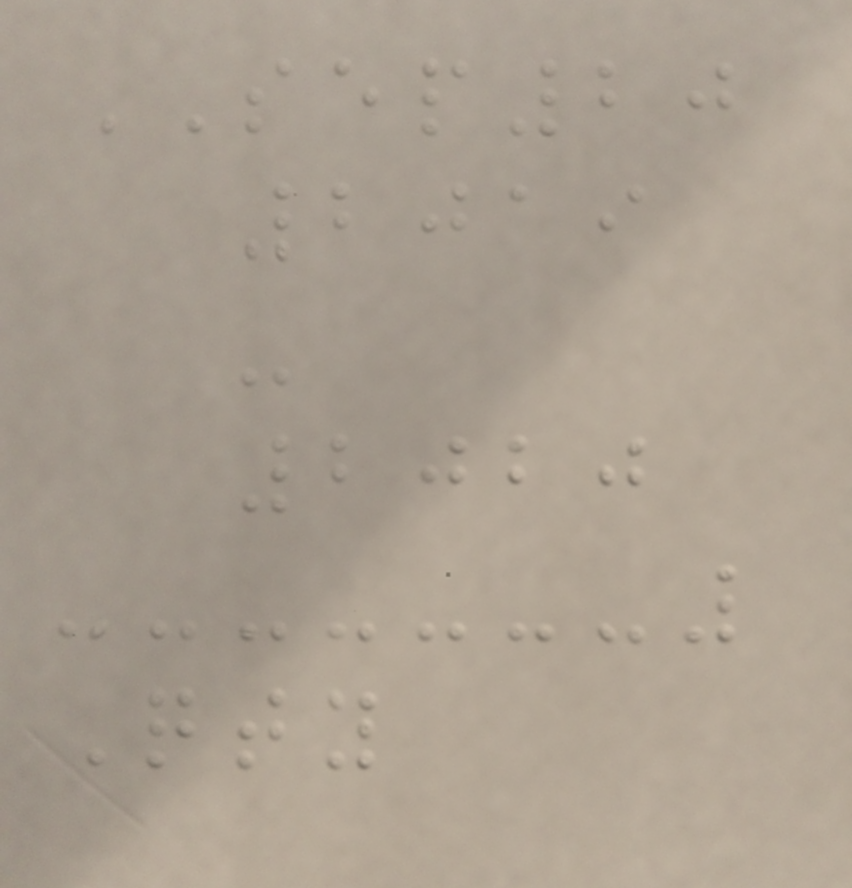SEP20
2019
-
2020
Qty
